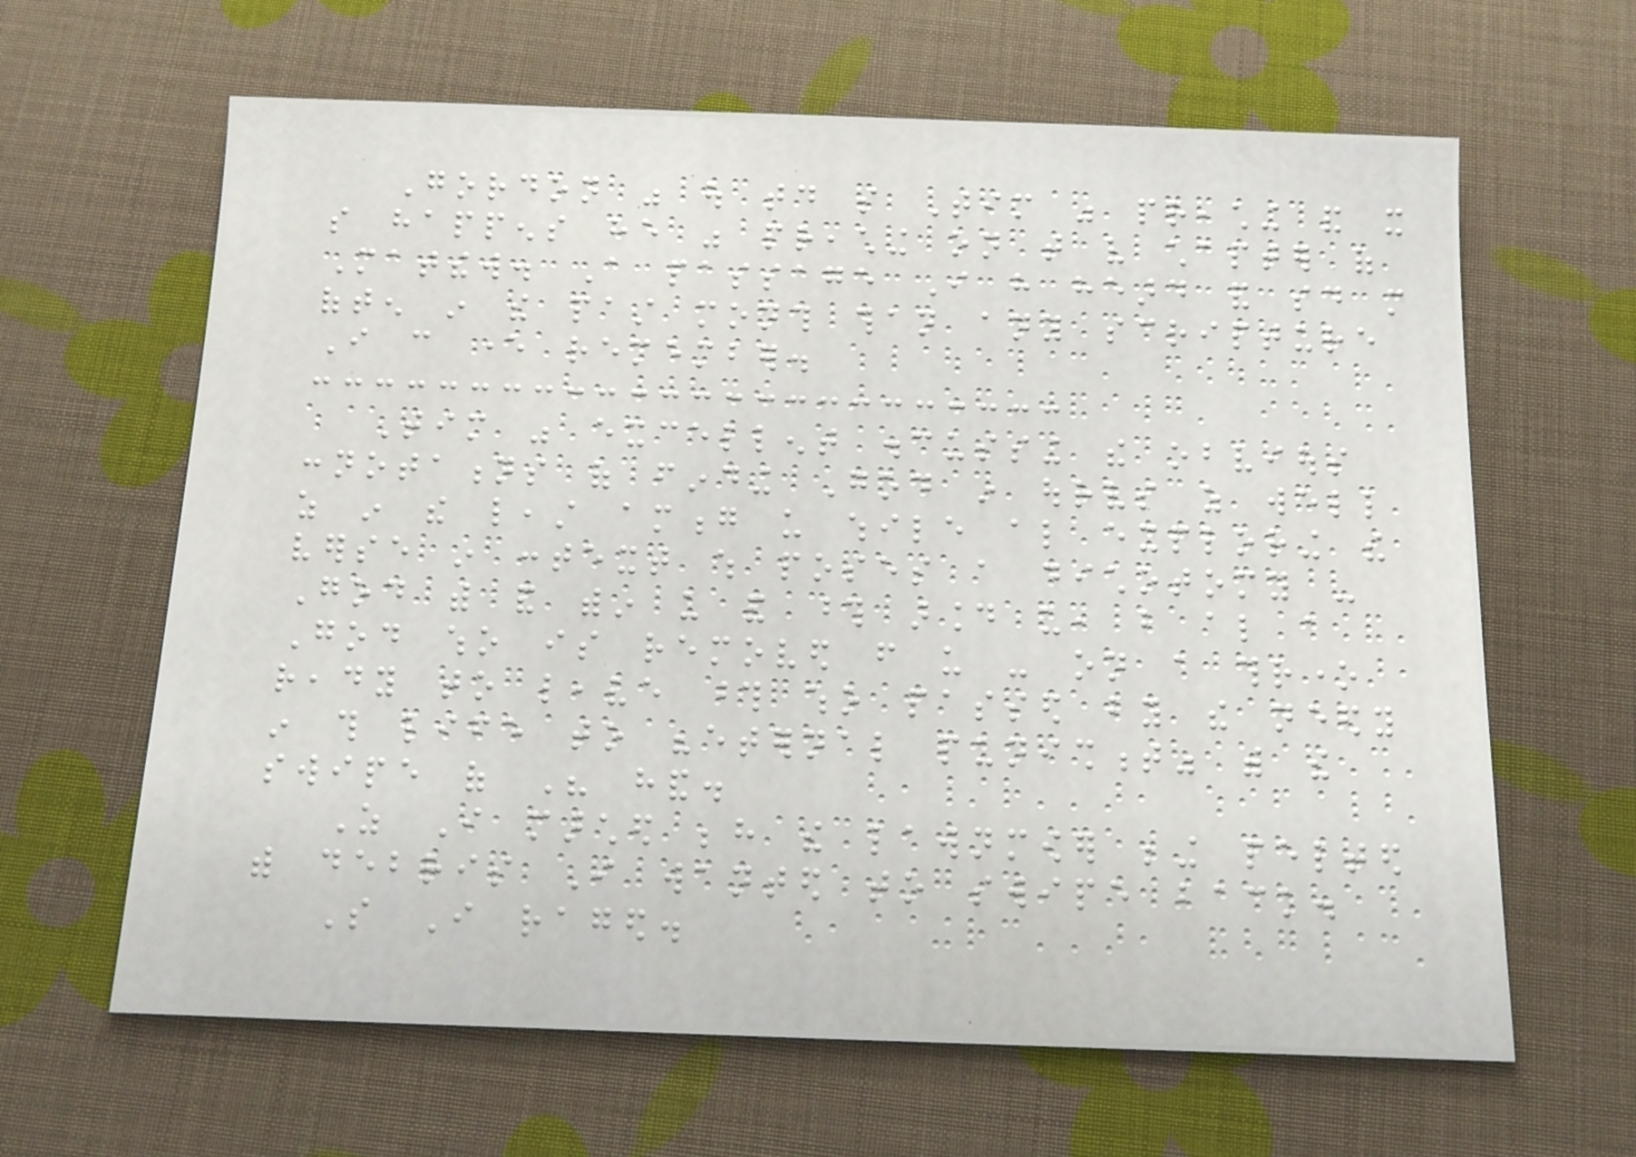Gordon was out today so Tim was preaching and it
so happens he was preaching on that very chapter of
Matthew. A passage I have heard and said more
often in the past month than any scripture
I can ever remember.
Tim was excellent discussing the obvious
connotations of finding God in ourselves as well
as in the least among us while also exploring the
verse in context which poses a dichotomy -
God with and within us and those around us, but also a
God who is removed from us - on a throne
ready to leave those who passed by the needy
in this life to "eternal punishment" with the
swipe of His hand.
As I marched behind the lawnmower being pelted
with debris I wanted to swipe back.
So I raged.
